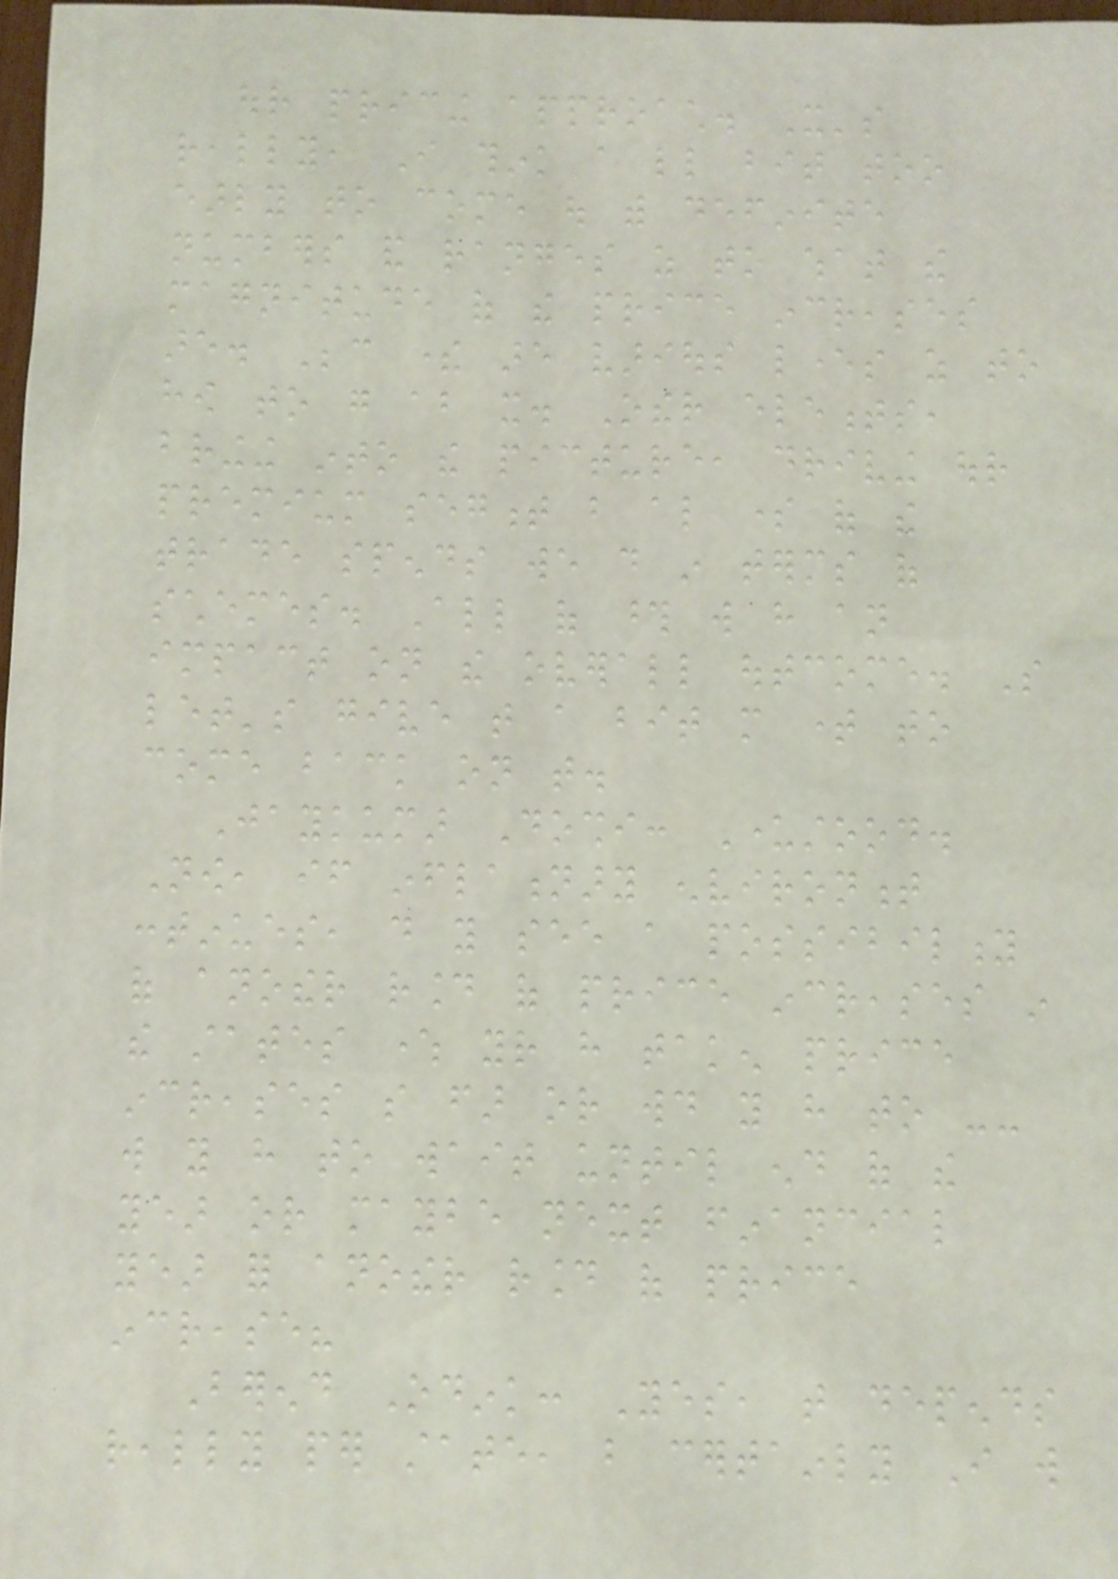our pricing approach. It's
really, I think a little bit too
early to come out with definite
numbers and ranges as to what the
magnitude of the price increases
are. Because there are various levers as to
how to go about it. Other elements,
bringing into the picture, driving our
premium segment but also some of the
trade spends we do in terms of
schemes. All of those will have an
impact on the overall outcome. So
let's give that a bit more time to
come back on that.
Jaykumar Doshi: Understood.
Now, if inflationary environment
continues, do you see a possibility
of another round of price increases in
the states where your have taken price
increases so far or would you have to --
will you have to wait until end of the
year or maybe next financial
year for another round of price
increase?
Berend Odink: Yes, that depends
really per state, but certainly I will
